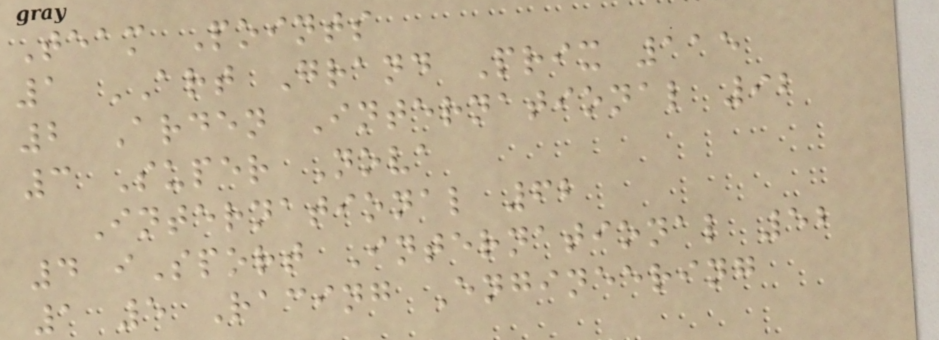Team Points
1 ART Grand Prix 115
2 Arden International 92
3 Super Nova
International 62
4 iSport International 52
1 5 Racing Engineering
